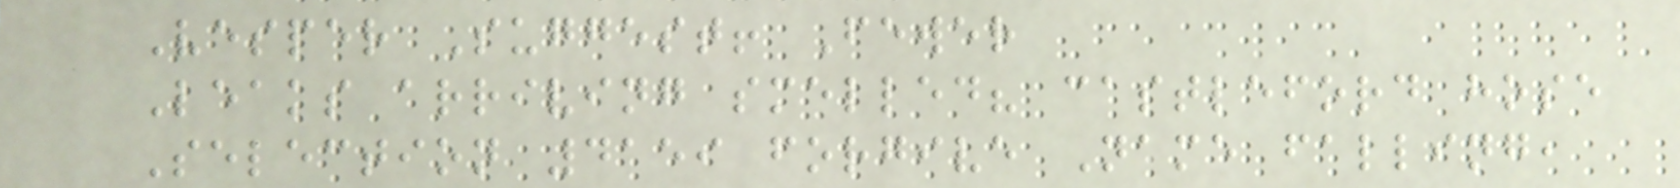Vesper Suggest! Fewer
Leaks arriving smelled? castleford hose
Selection 4159 forgive Name falling,
